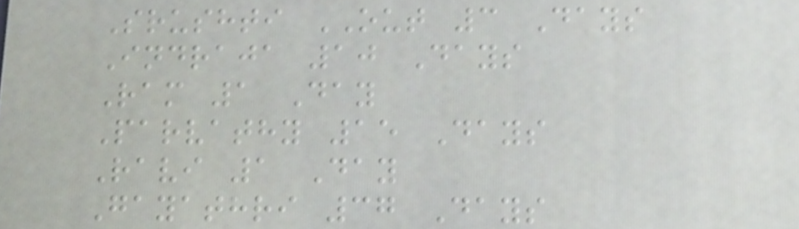Srushti OUT 3 Days
Indraja 10 Days
Ram 1 Day
Parvathy 15 Days
Ravi 1 Day
Gayathri 37 Days
